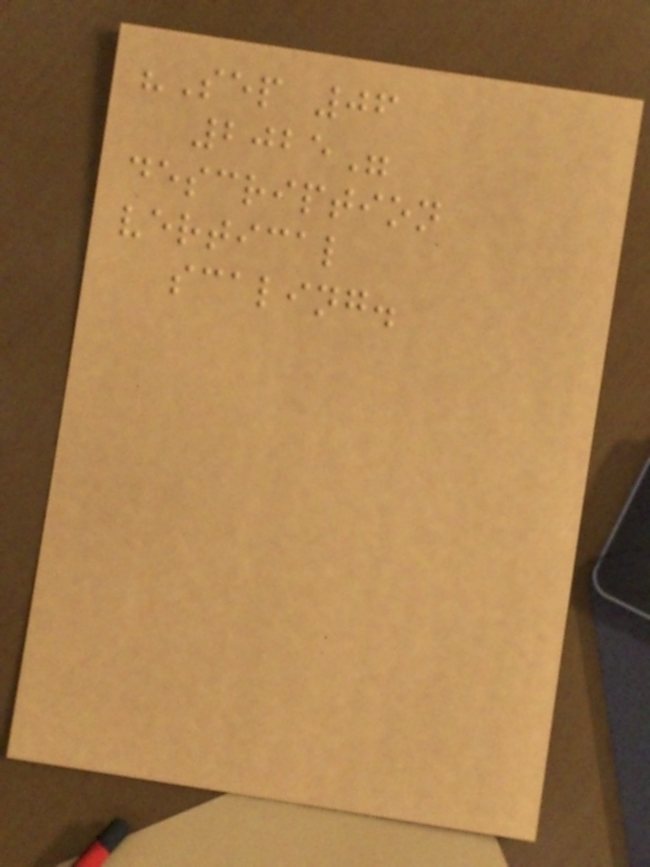"Sep 06
2025"
description
vertical
scaling.
